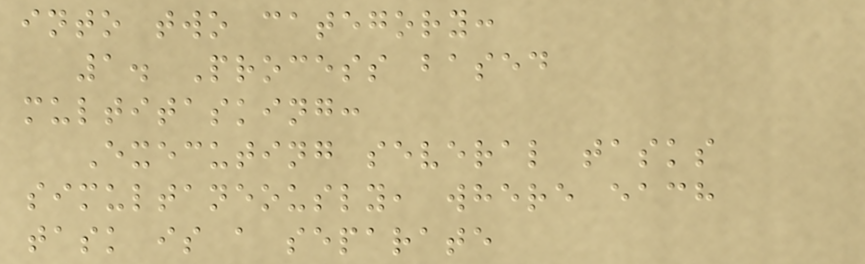into two category:
1. Process based
multitasking:
Executing several tasks
simultaneously, where each
task is a separate
